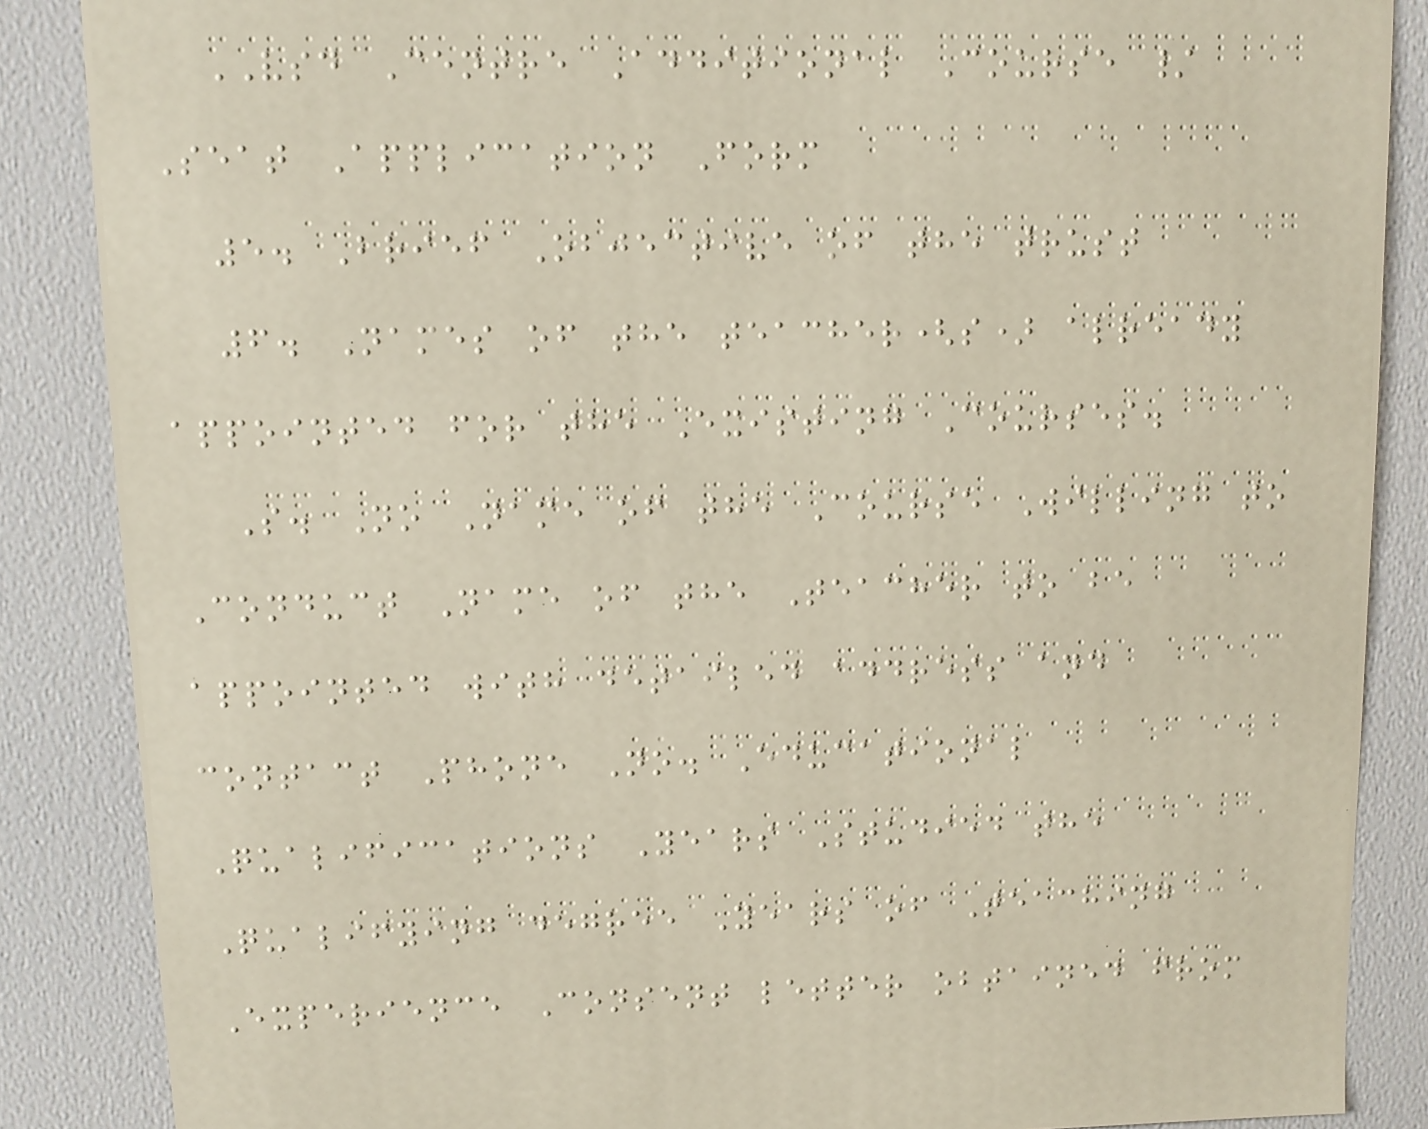VSD Centre Additional Course /
Seat Application Form
5. Brief Objective of the trust
6. Names of the teacher(s) already
appointed for the Existing Courses.
S. No Name of the Course Willing to
Conduct Name of the Teacher to be
appointed with detailed address and
contact Phone No. Educational
Qualifications Years Studied the
Qualifying degree Years of Teaching
Experience Consent letter obtained from
